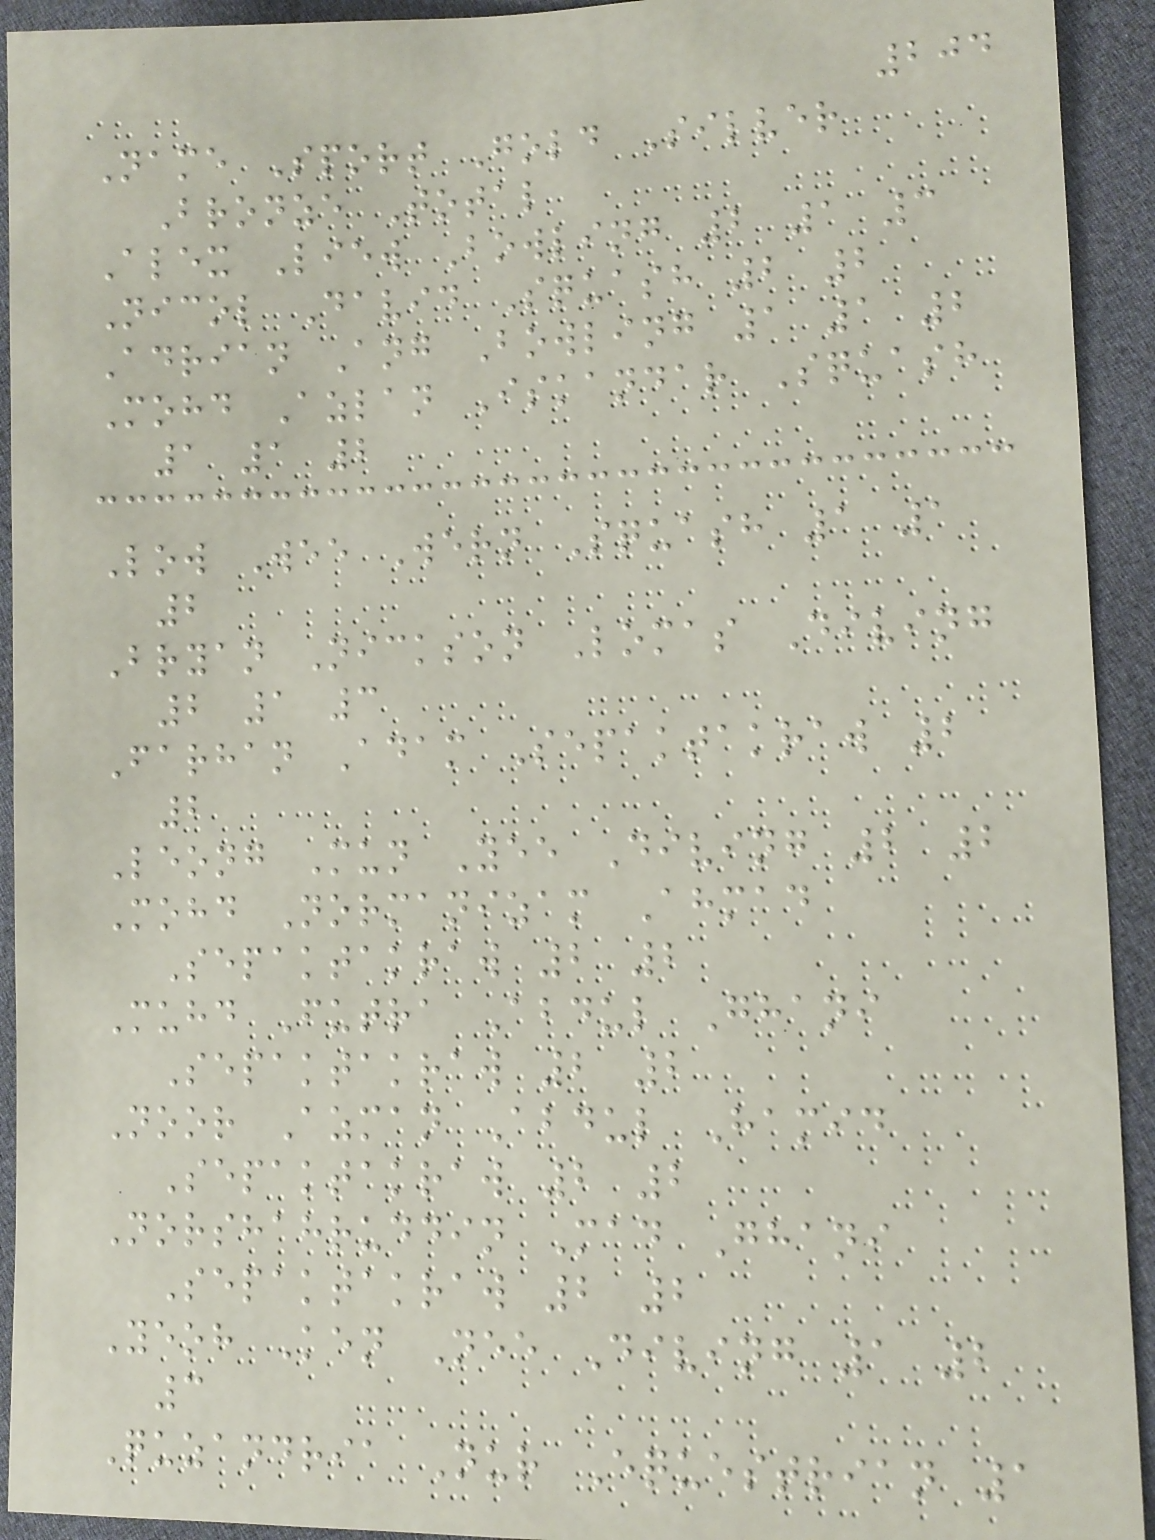204
Name Sport Gold Silver
Bronze Total
Alex Liew Bowling 2 1 3
Nicol David Squash 2 2
Adrian Ang Bowling 1 1 2
Mohd Azlan Iskandar Squash
1 1 2
Low Wee Wern Squash 1 1
2
Bryan Nickson Lomas Diving
2 1 3
Farhan Adam Sepaktakraw 2
2
Leong Mun Yee Diving 2 2
Mohd Normanizam Ahmad
Sepaktakraw 2 2
Muhd Futra Abdul Ghani
Sepaktakraw 2 2
Noor Azman Abdul Hamid
Sepaktakraw 2 2
Norshahruddin Mad Ghani
Sepaktakraw 2 2
Yeoh Ken Nee Diving 1 2
3
Quzandria Nur Equestrian 1
